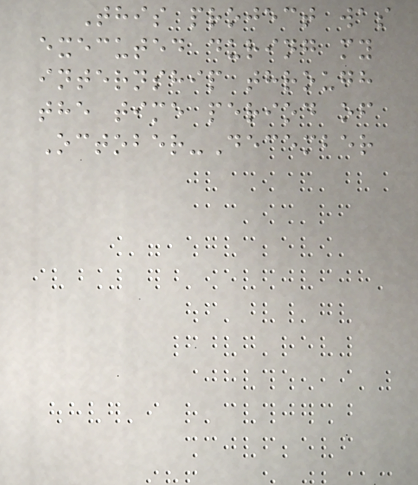This project was
executed during my
internship through
the time period of
October-December
